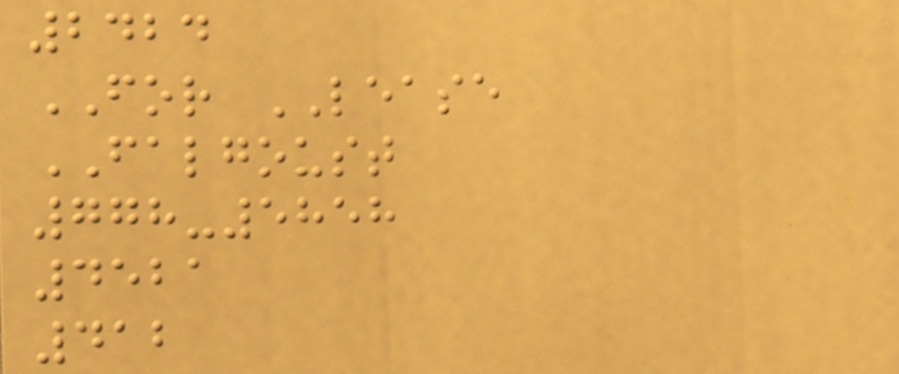2424
FOR LEASE
FALGOUST
778-5858
4521
412
